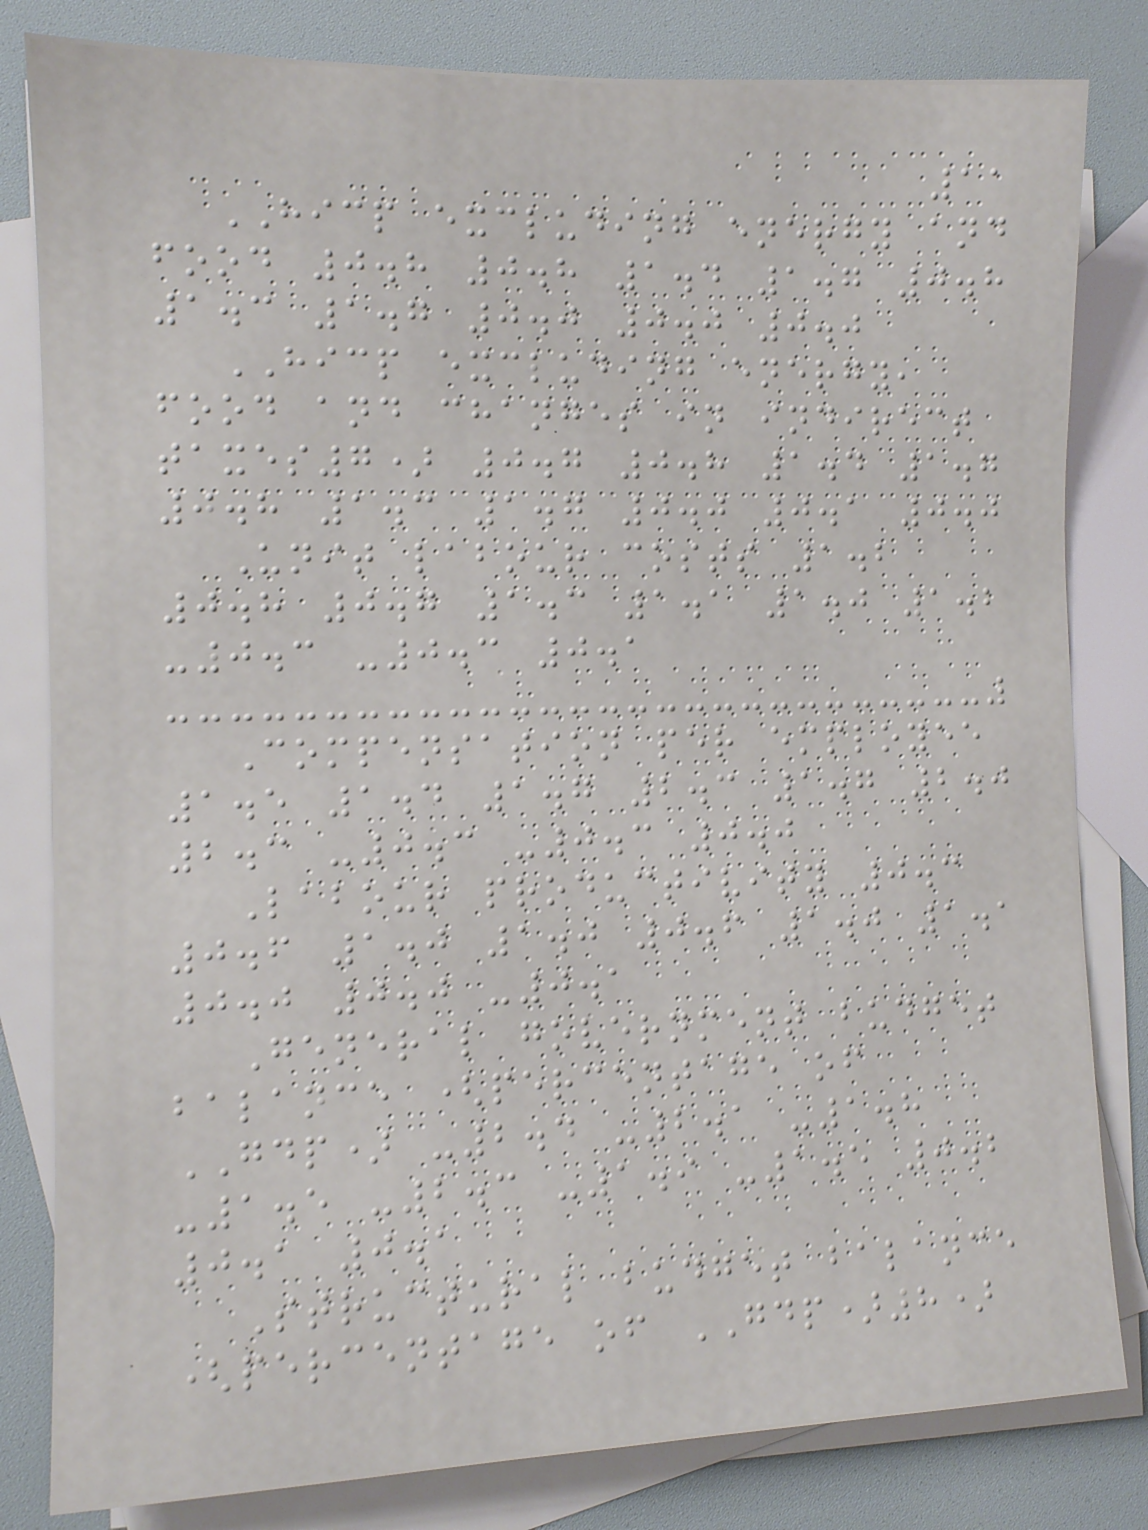11
HICP excluding energy and
food 0.8 0.8 1.4 1.7 0.8
1.3 1.7 0.0 0.0 0.0
HICP excluding energy,
food and changes in indirect
taxes7) 0.7 0.8 1.4 1.7
0.8 1.3 1.7 0.0 0.1 0.0
Unit labour costs 1.2
0.8 0.7 1.3 1.1 1.0 1.2
-0.3 -0.3 0.1
Compensation per employee
1.5 1.4 1.7 2.3 1.7 2.0
2.3 -0.3 -0.3 0.0
Labour productivity 0.3
0.6 1.0 1.0 0.6 1.0 1.1
0.0 0.0 -0.1
General government budget
balance (percentage of
GDP) -2.4 -2.1 -1.8
-1.5 -2.3 -1.9 -1.5 0.2
0.1 0.1
Structural budget balance
(percentage of GDP)8)
